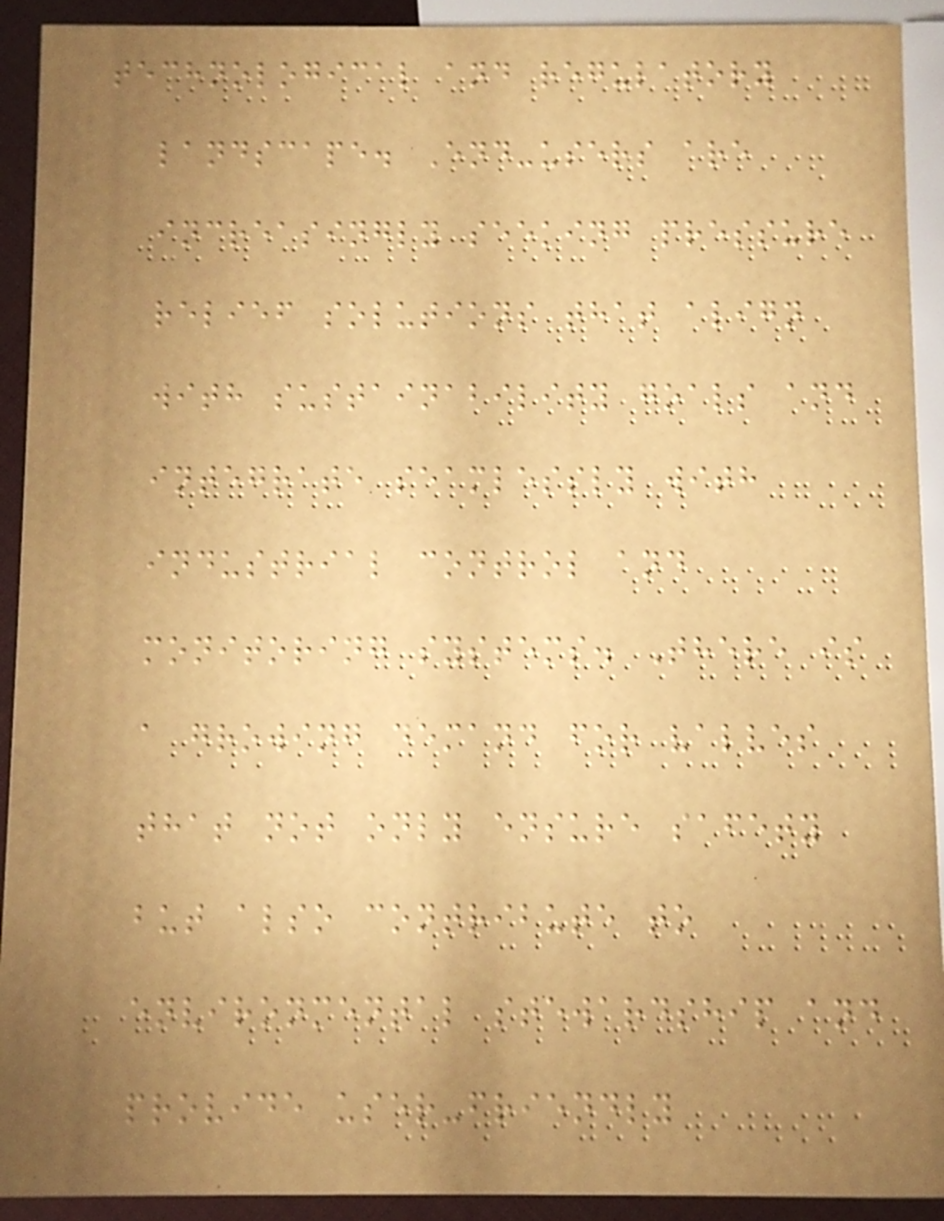technological and regulatory
landscape. End-users are
increasingly seeking pressure
relief solutions that align
with sustainability goals and
integrate seamlessly with
industrial control and
monitoring systems. There is
a growing demand for valves
that not only ensure safety
but also contribute to
environmental stewardship and
provide user-friendly
